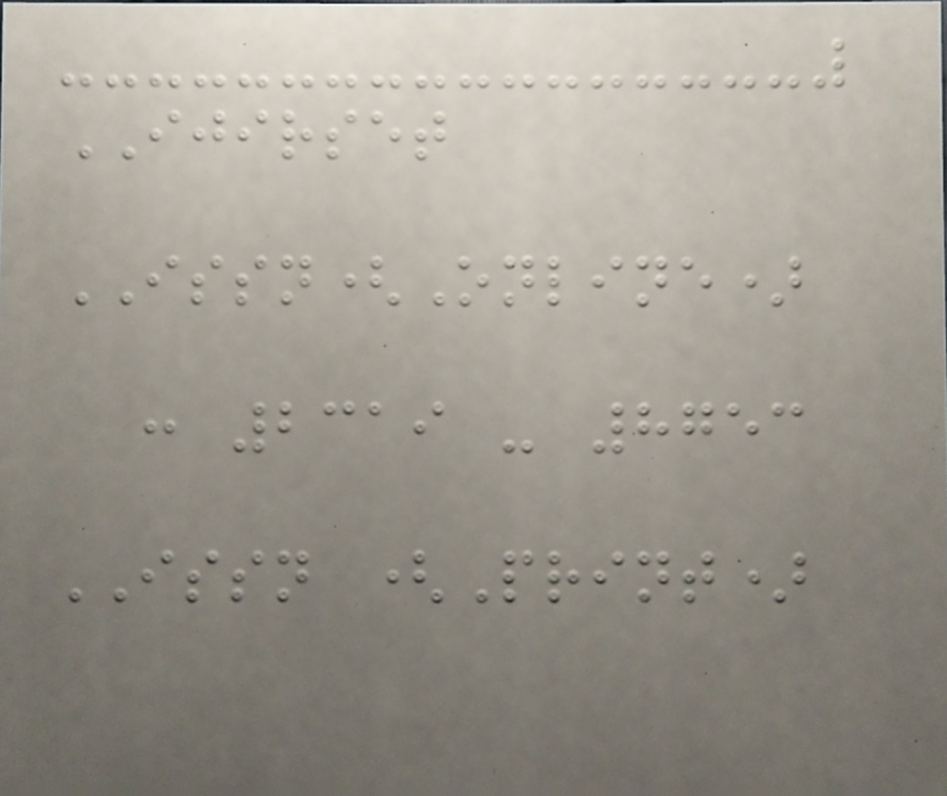IJIRSET
ISSN(Online)
: 2319 - 8753
ISSN (Print)
